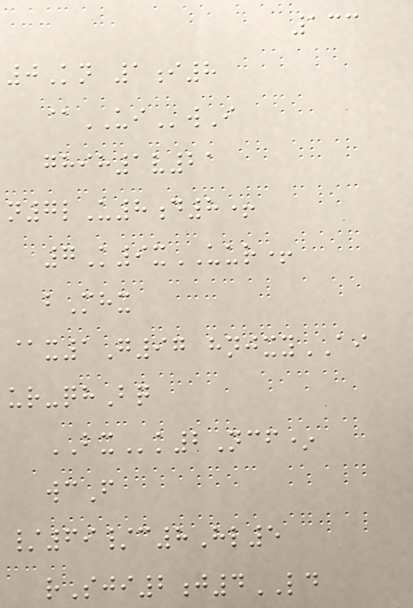133
0Kn 1i8
@UIwI
ghih1v21
n7lU8d8+
7K9xUUR+
bMhx
@x1G97 hnjxyAI
ur-qhBq
BXk2Ncf*
wcF
/69/c8Hl5
rSji2j4LD
